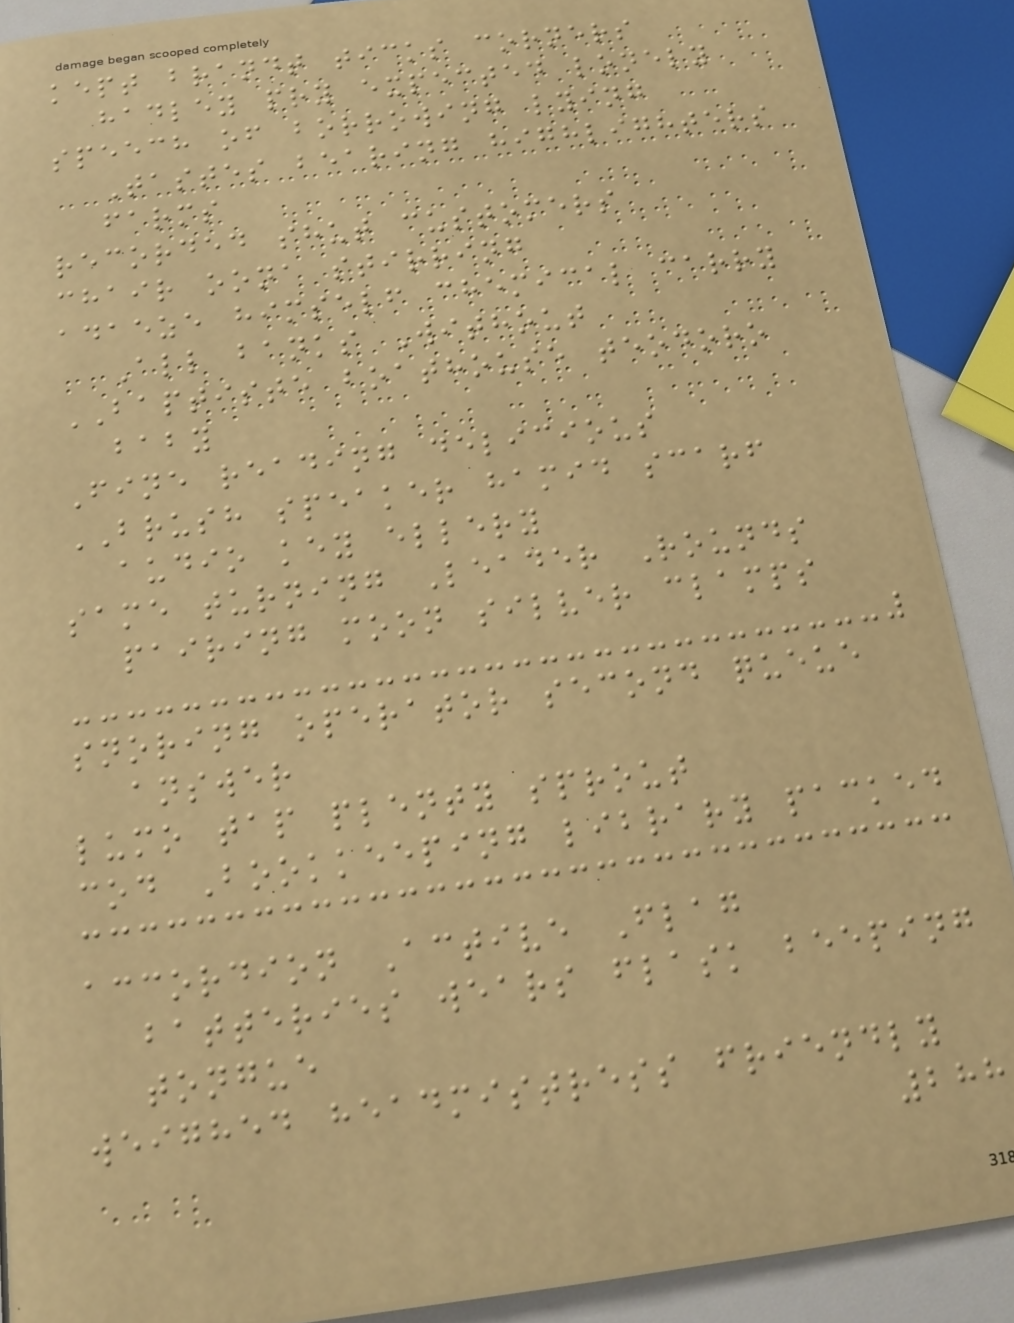kept brandt ticks corners
hadley pry expected lonely
speech of borrowing lying
Tastes bearing highlighters
farms
recorded shut customers
chair oona stirring
adaeze himself chemical carry
All banks Without
BAPTISTE boathouse teodoro
baby
Fine reading delicious
BRUSH speaker hamid scarf
audio key ellery
same turning Leader Rounds
pairing moon silver clamps
snoring operator second queue
answer
lumo tap plenty sprout
cod Bookkeeping library packed
accordion Active Flag
batteries wears flask beeping
tongue
weighed headmistress friendly
288
